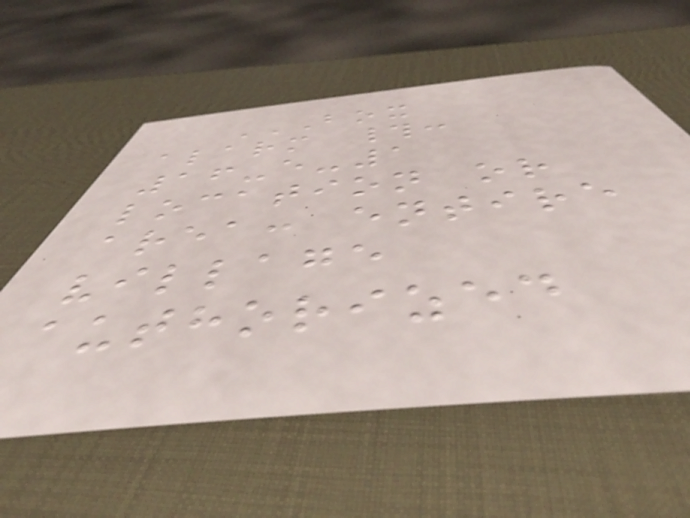BOX
ALARM #:
16-E-1
LOCATION OR
AREA: ENTIRE
VILLAGE
AUTHORIZED
